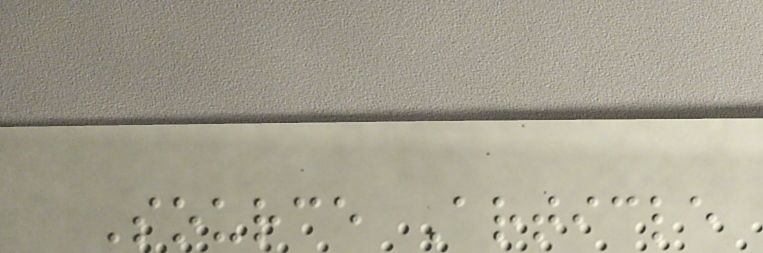Source Article
